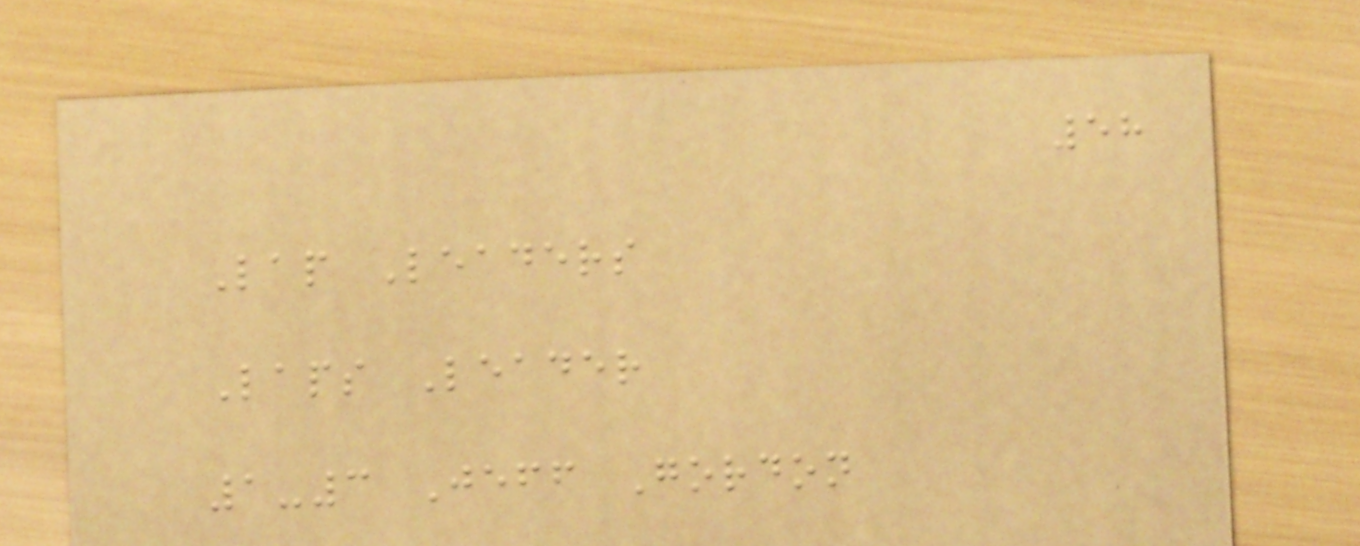58
Lap Leaders
Laps Leader
1-3 Jeff Gordon
